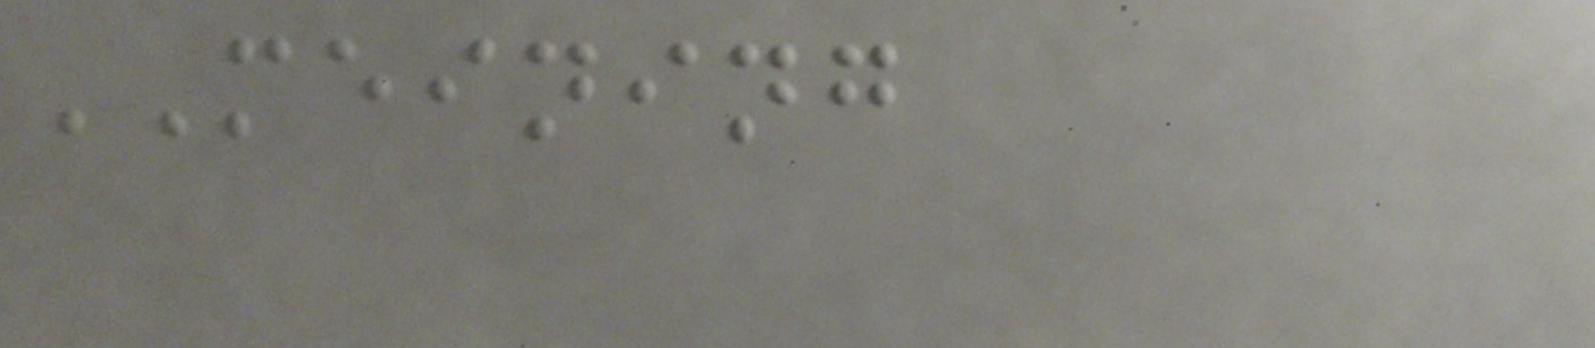MEINING
